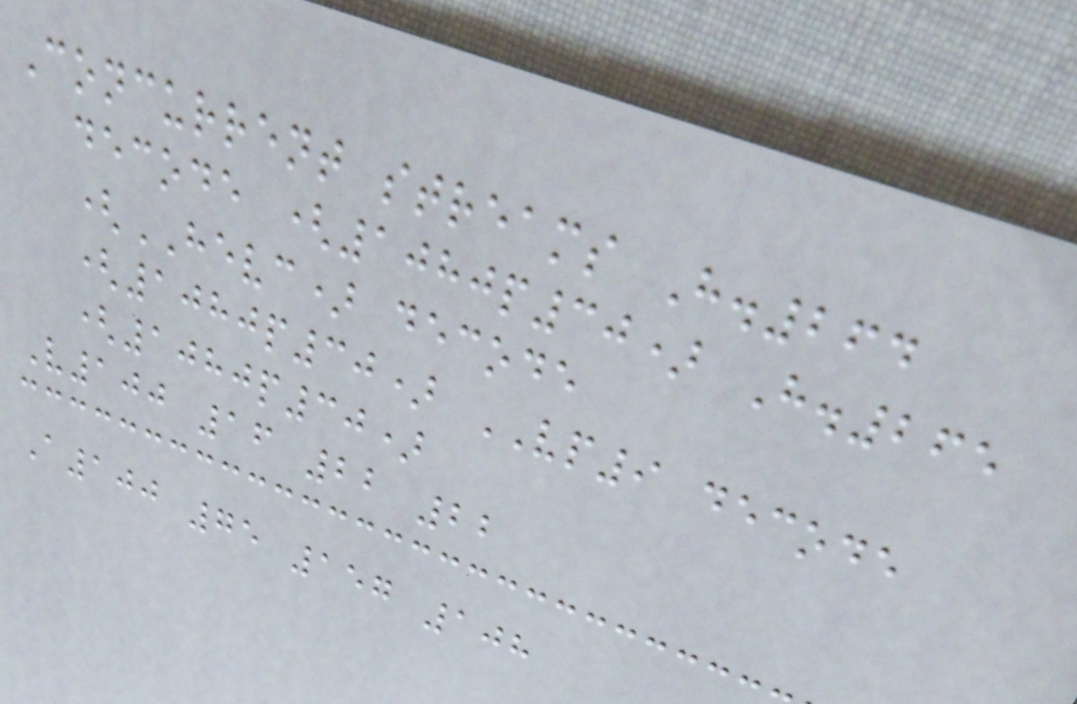Concurrent streams H.264
decode (1080p30) H.265
(HEVC) decode
(1080p30) VP9 decode
(1080p30)
V100 16 22 22
A100 75 157 108
